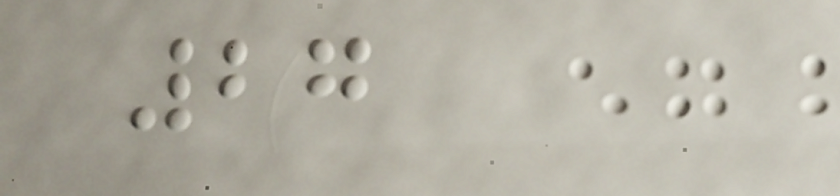27
